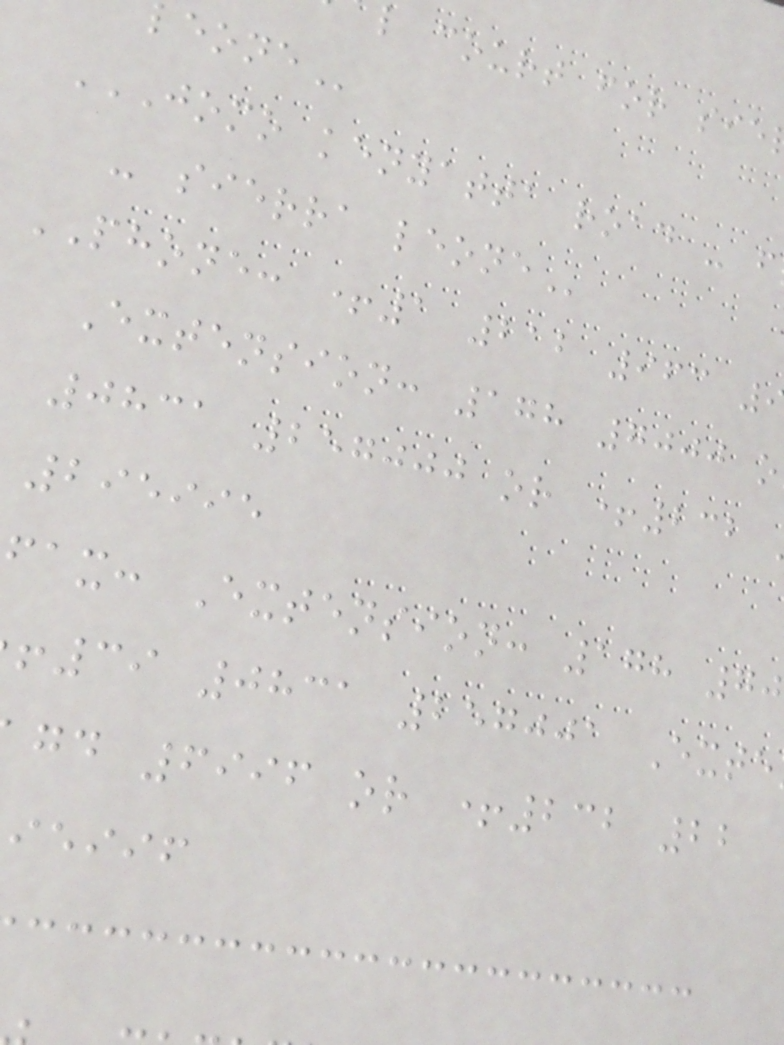l court for
- sierra
PHONE: +1 212 963
Extension: 178 7000 o
0831 257000 or +232
295995
fax: Extension: 178 70
39 0831 257001 Exte
gd 6996 or +232 22
ieiif
